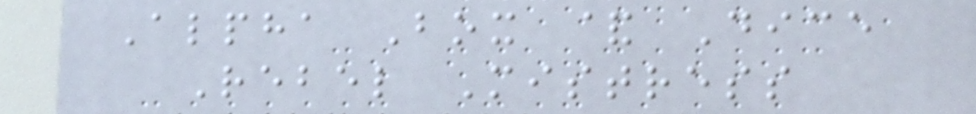Alpha Box & Dice
Rebel Mistress
